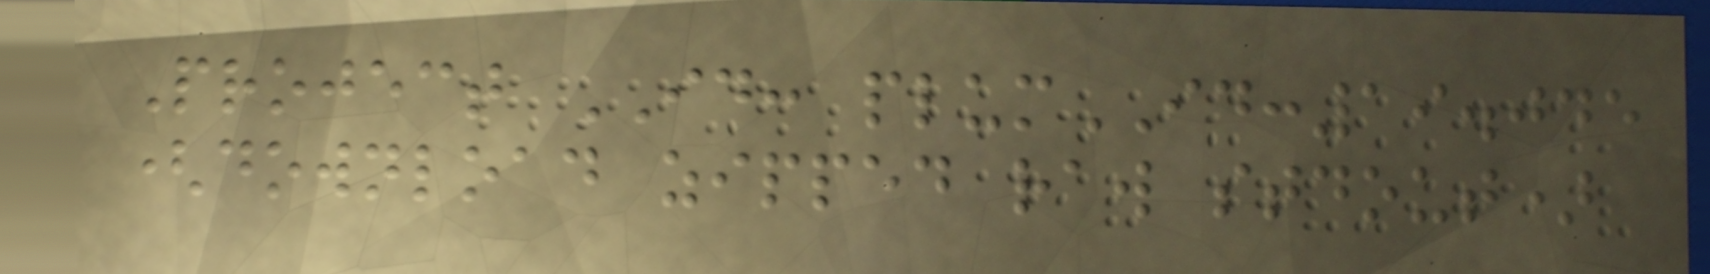Project ID: plumID:19.045
(download zipped raw stdout)
